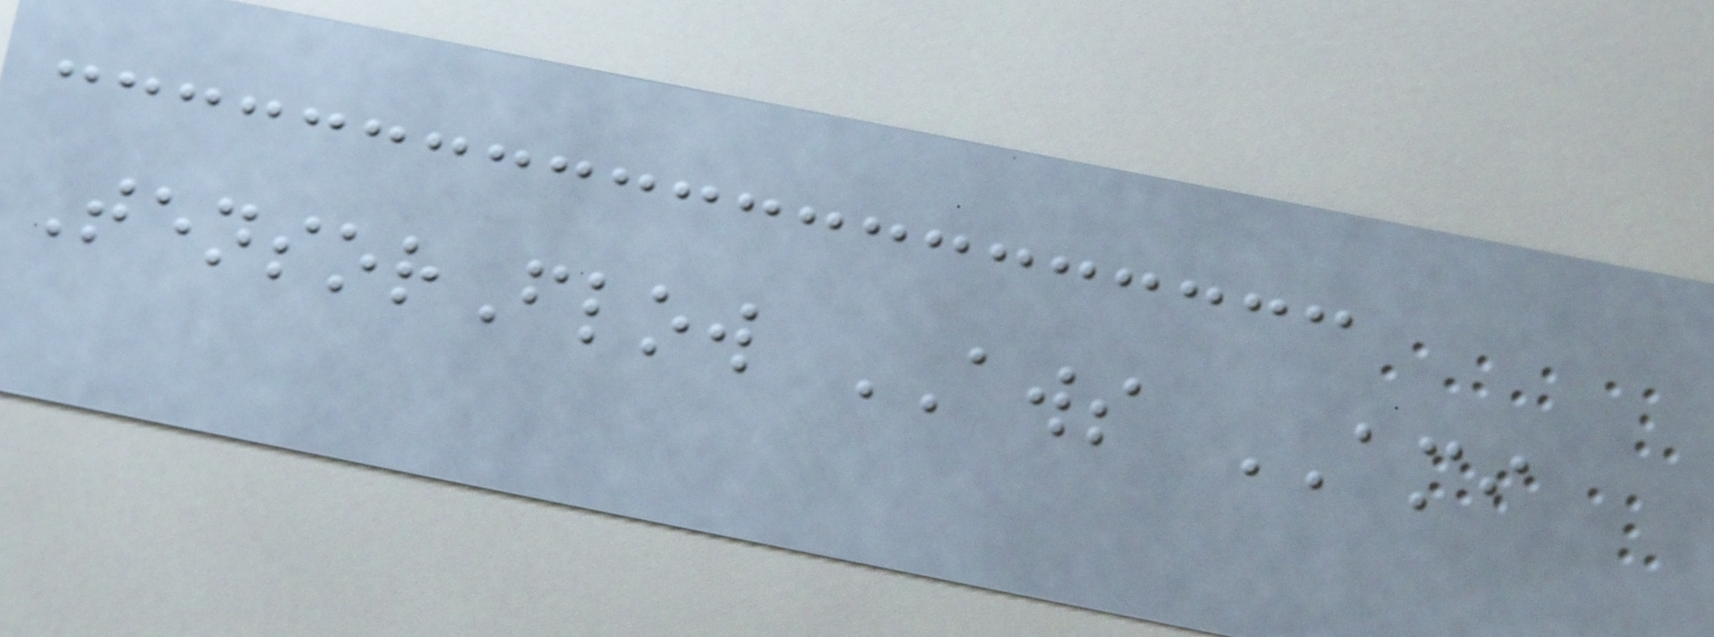TensorFlow AWS AMI
